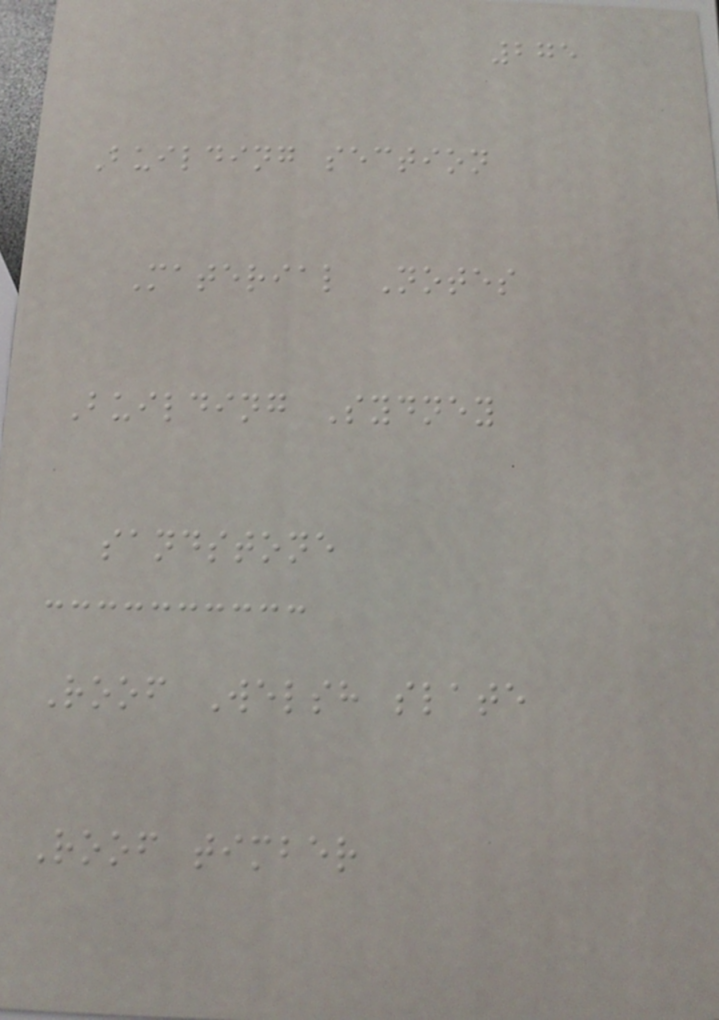275
Building section
Material Notes
Building Sydney
sandstone
Roof Welsh slate
Roof timber
